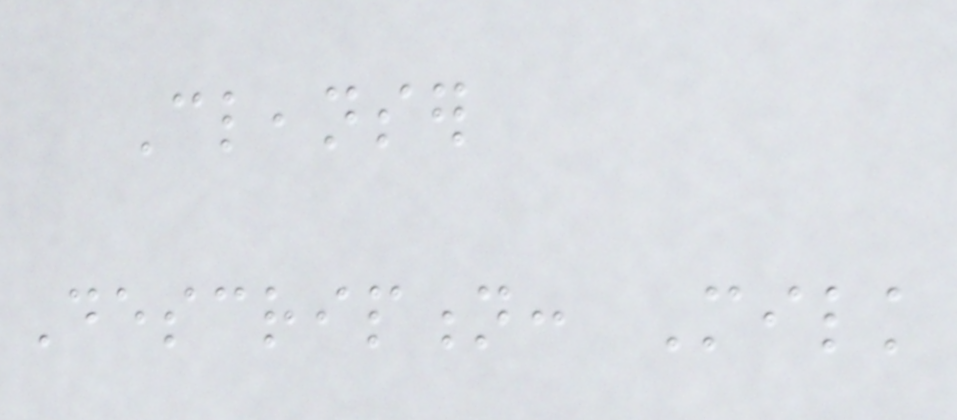Cleanser
Description: Milk
